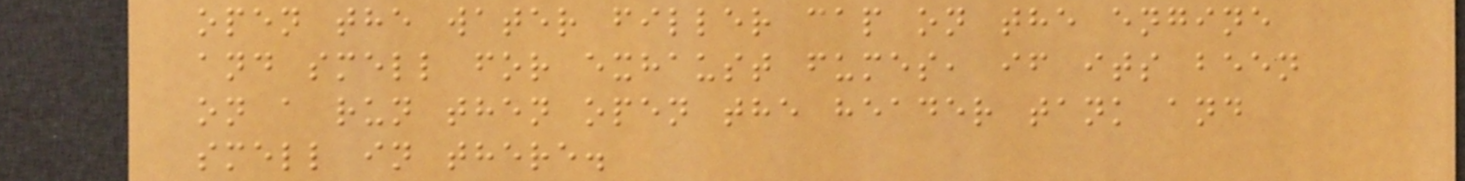open the water filler cap on the engine
and smell for exhaust fumes, if its been
on a run then open the header tank and
smell in there.
